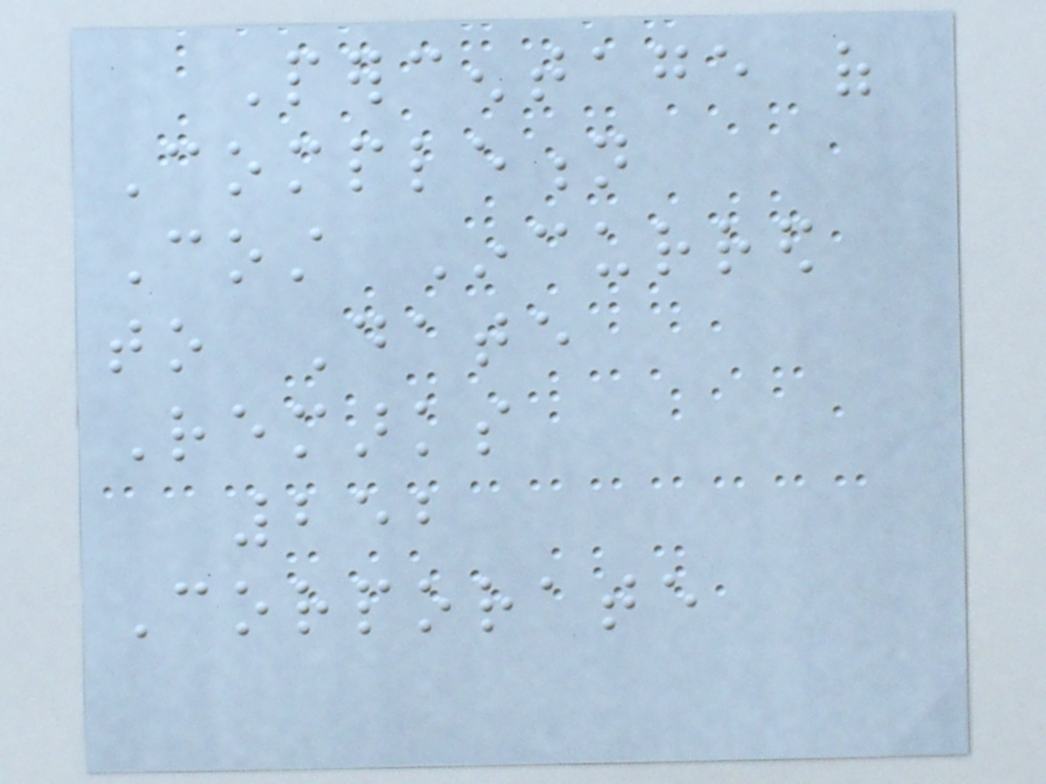Percentage of
Completion
Cost Incurred
to Date
Remarks
252
Corporate
